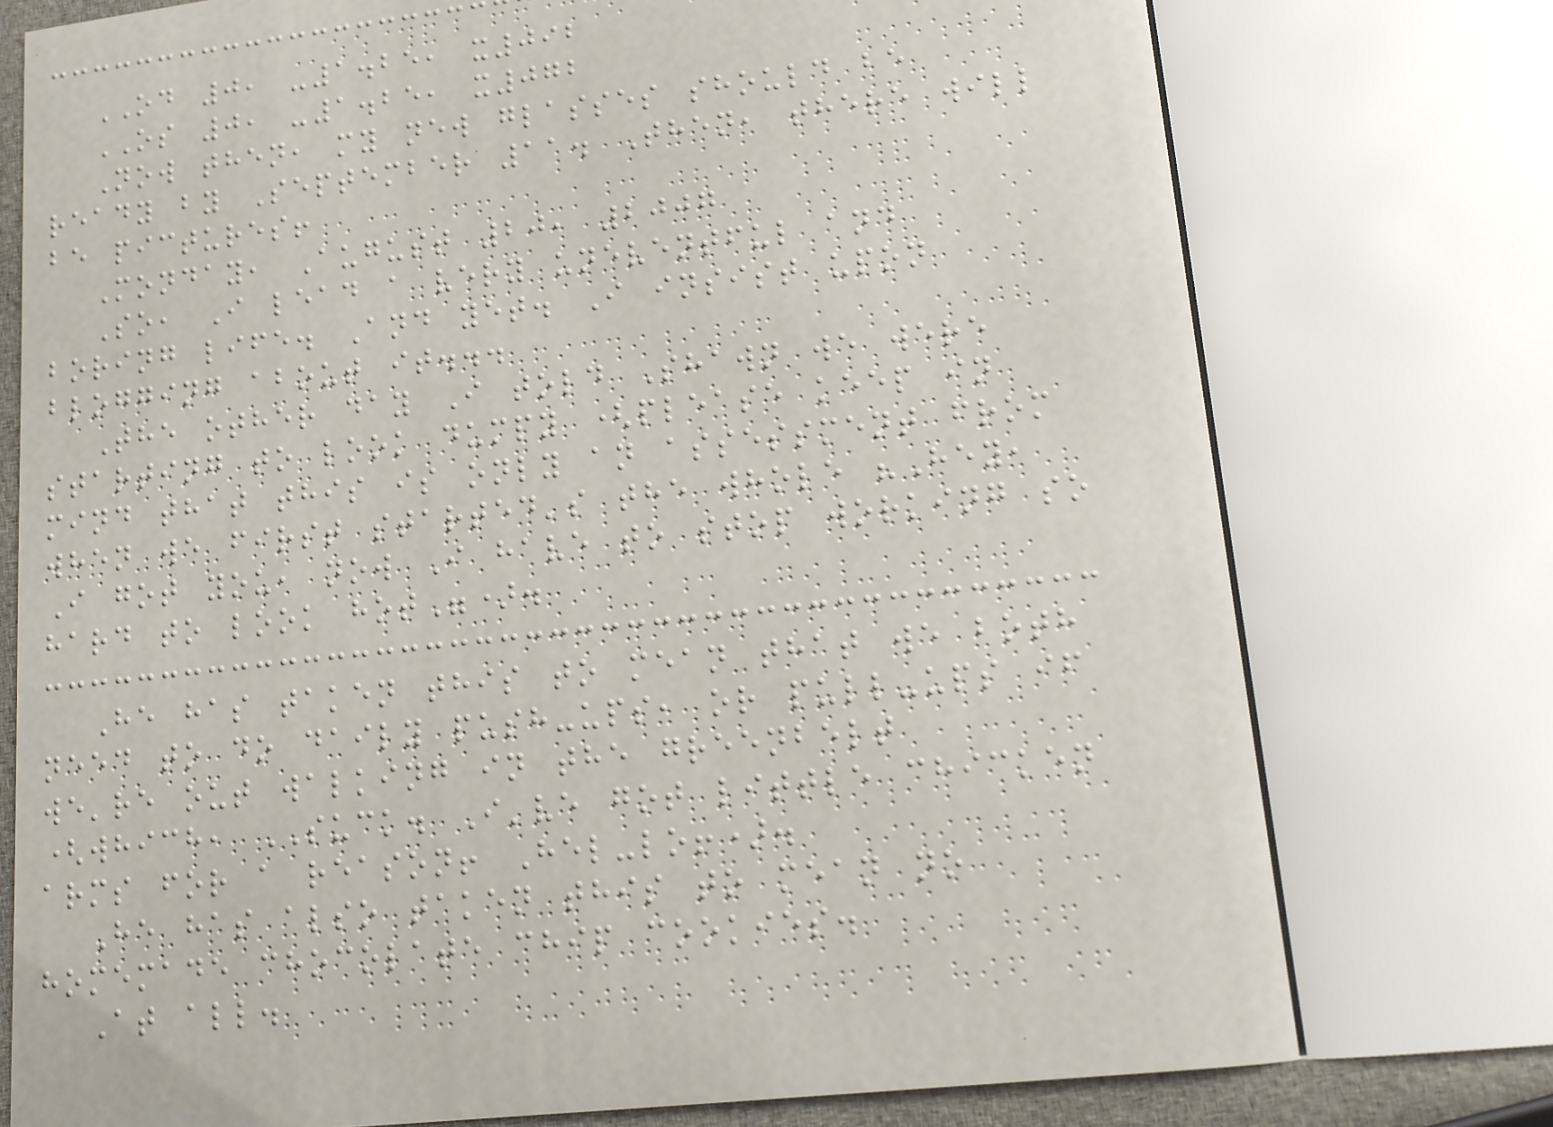OD 0, -1.25, x092
OS 0, -1.25, x072
Now then, my new glasses should be
ready by September 11. Then, there will
be pictures!
Monday, August 20, 2007
So, I lead a very uneventful and
boring life. And yet. I insist upon
blogging about it...
The other day I told Shawn we were
starting to look dumpy (please keep in
mind that this is only an assessment from
when we first started's the whole "Hey,
I got you, now I have to stop working so
hard to look hot").
He has taken this to mean that we both
need to do daily push-ups, or pull-ups if
we're out walking in the greenbelt
(which, SUCK. I've got little chicken
arms for a reason! Hel-lo!).
He has also taken this to mean no
homemade chocolate chip cookies.
At all.
